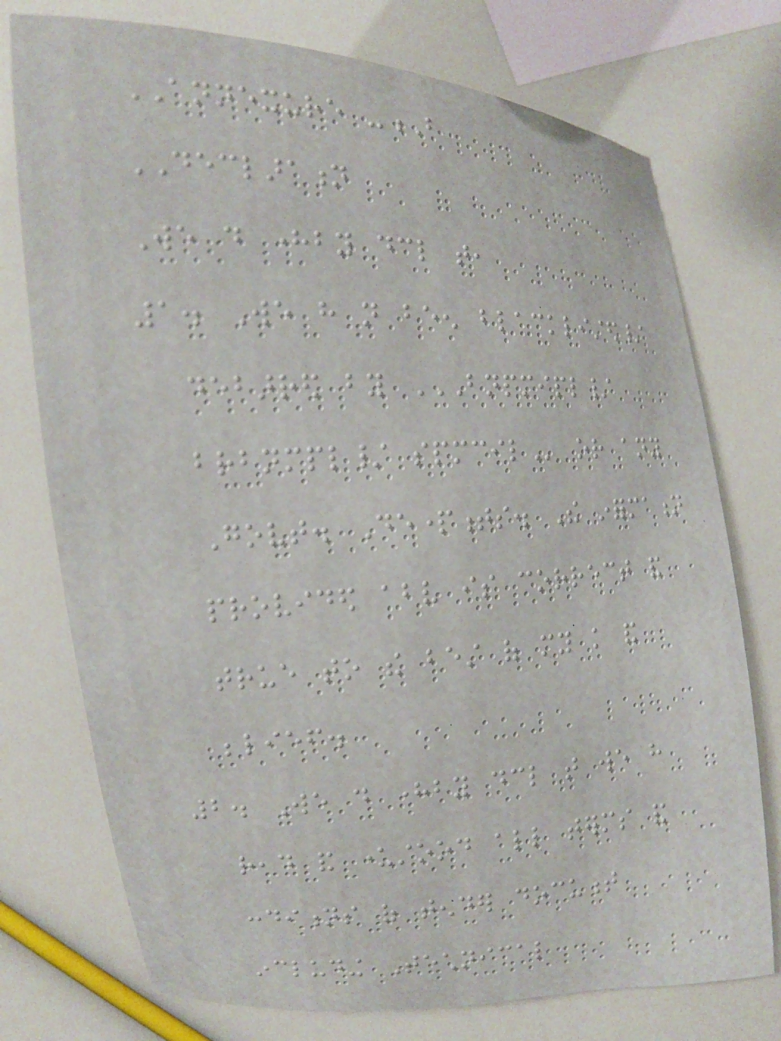ANNEXURE -B
DECLARATION
We do hereby declare that,
1. We have not been blacklisted/
debarred by BNPMIPL/
BRBNMPL/ SPMCIL or any
Govt. Departments. The information
provided above is correct and
true to the best of my knowledge and
belief.
2. We do hereby declare that we have
read and understood all terms and
conditions of tender document
including Technical
